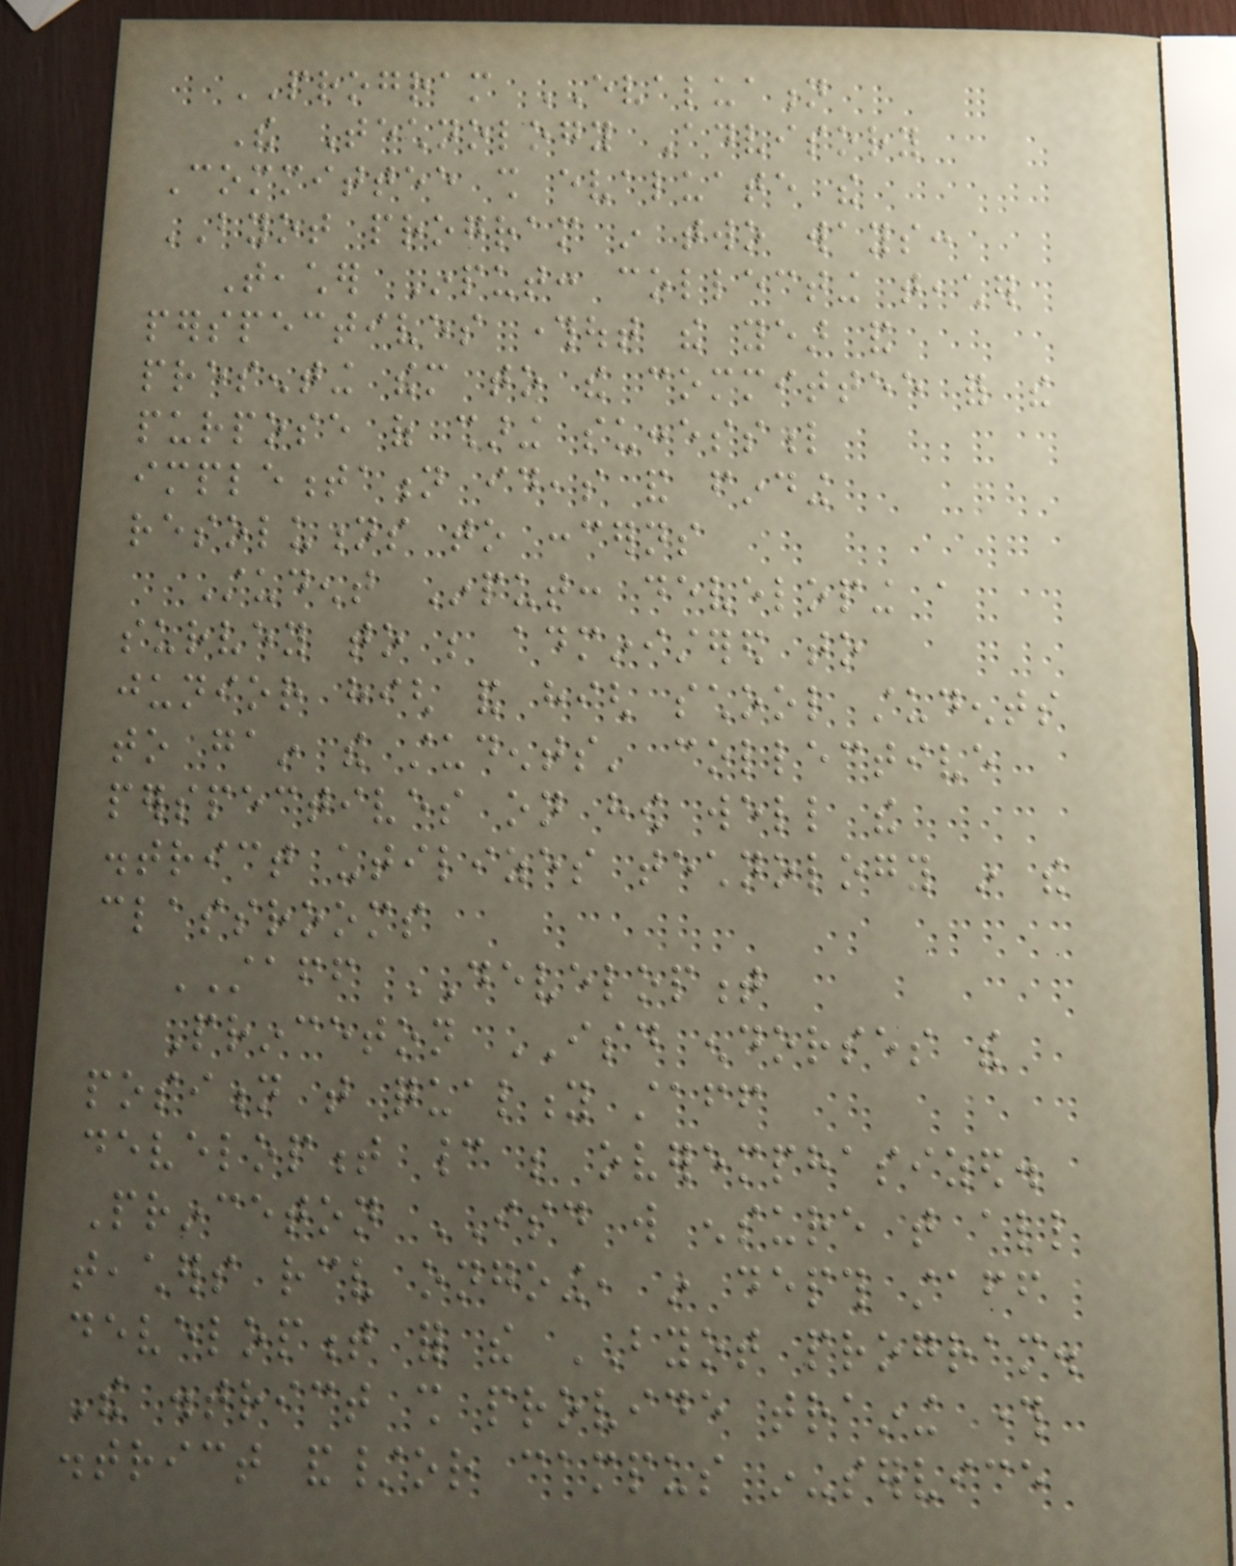PROGRAM EVALUATION
The Technology Advisory
Committee shall evaluate the
BYOT program in two ways:
Teacher Input: collecting teacher
perspectives throughout the year and
presenting them to the committee for the
purpose of sharing successful
implementation ideas and finding
resolutions to concerns
Student Input: developing a
survey to be administered to
junior high and high school students
to gain the students' collective
perspectives on how well the
district utilizes technology in the
classrooms
STAFF DEVELOPMENT
Princeton ISD endorses the
position that quality staff
development cannot be overemphasized.
Princeton ISD will ensure that all
teachers receive ongoing, in depth staff
development for the BYOT program.
The district shall provide training through
district and/or campus in-service
